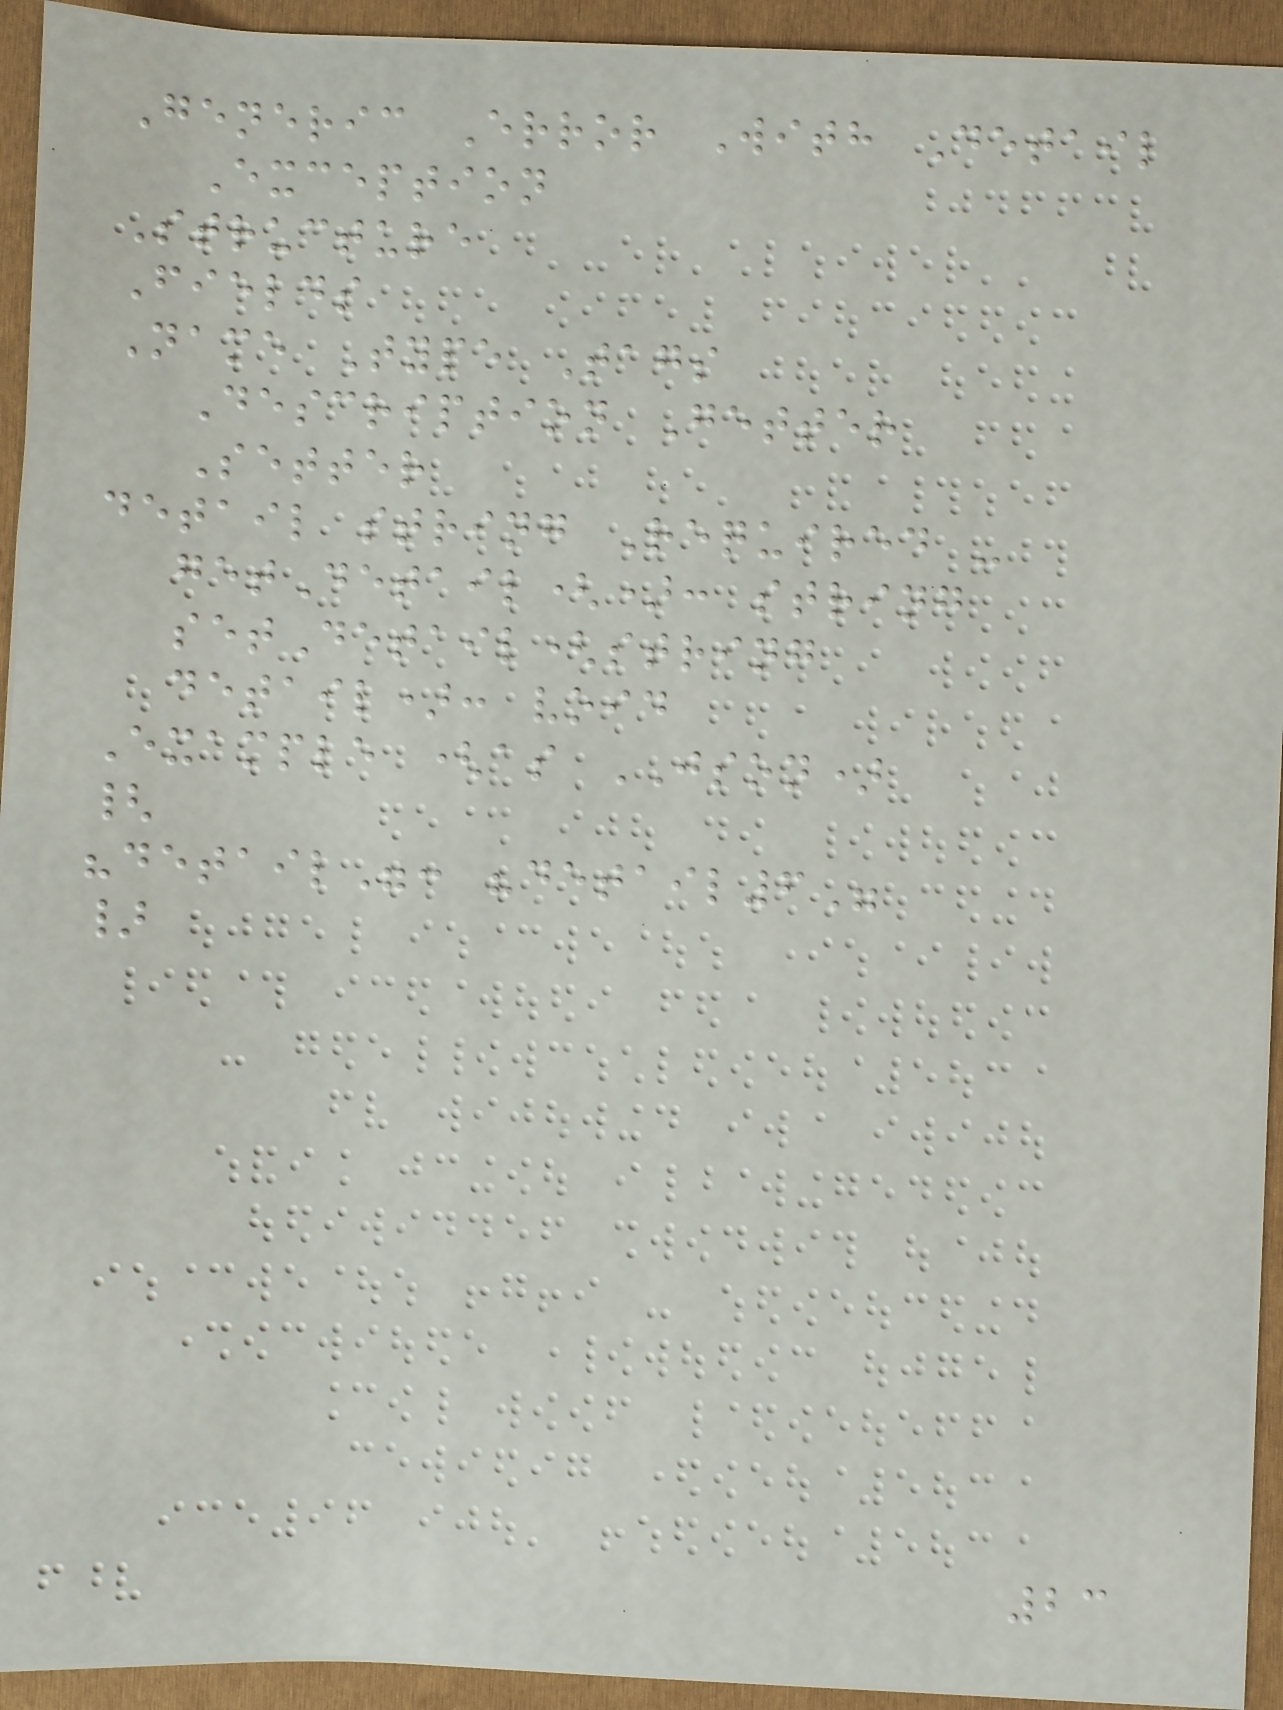Generic Error With Detail
Exception
Structure
Fields
Name Type Tags
Description Getter
Setter
detail string Required -
getDetail(): string
setDetail(string
detail): void
Example (as JSON)
{
"detail": "detail6"
}
23
